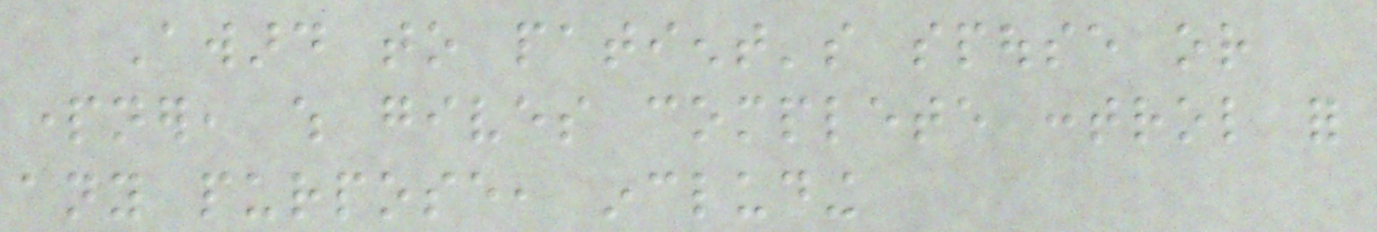Award to patient's spouse or
partner, which gives complete control for
any purpose, including
